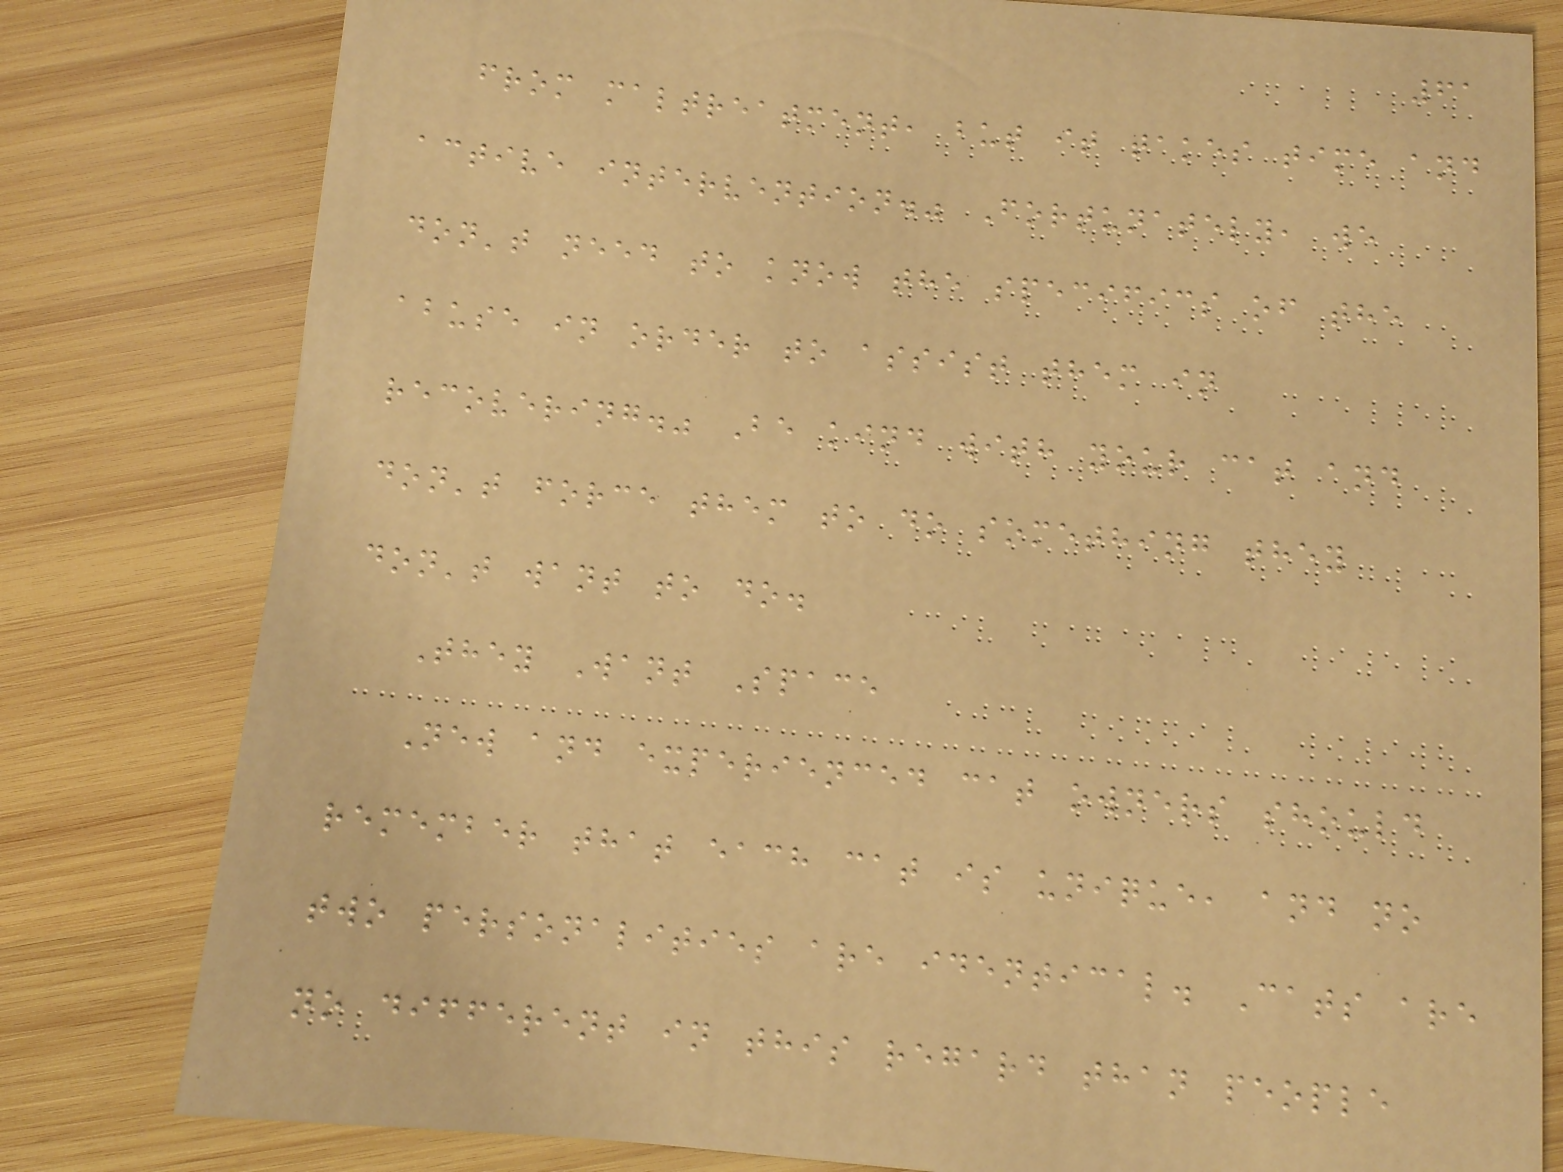61
from maltreatment, but it takes time and
active intervention." Fortunately, we
don't need to know the specifics of the
abuse in order to assist them in
recovering." Be kind with your cat and
don't force them to do something they
don't want to do.
They Want Space
New and experienced cat owners should
remember that each cat is unique, and no
two personalities are identical. Cats are
no different in this regard than people
